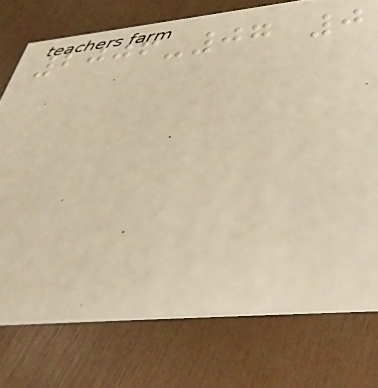2006-07 0
